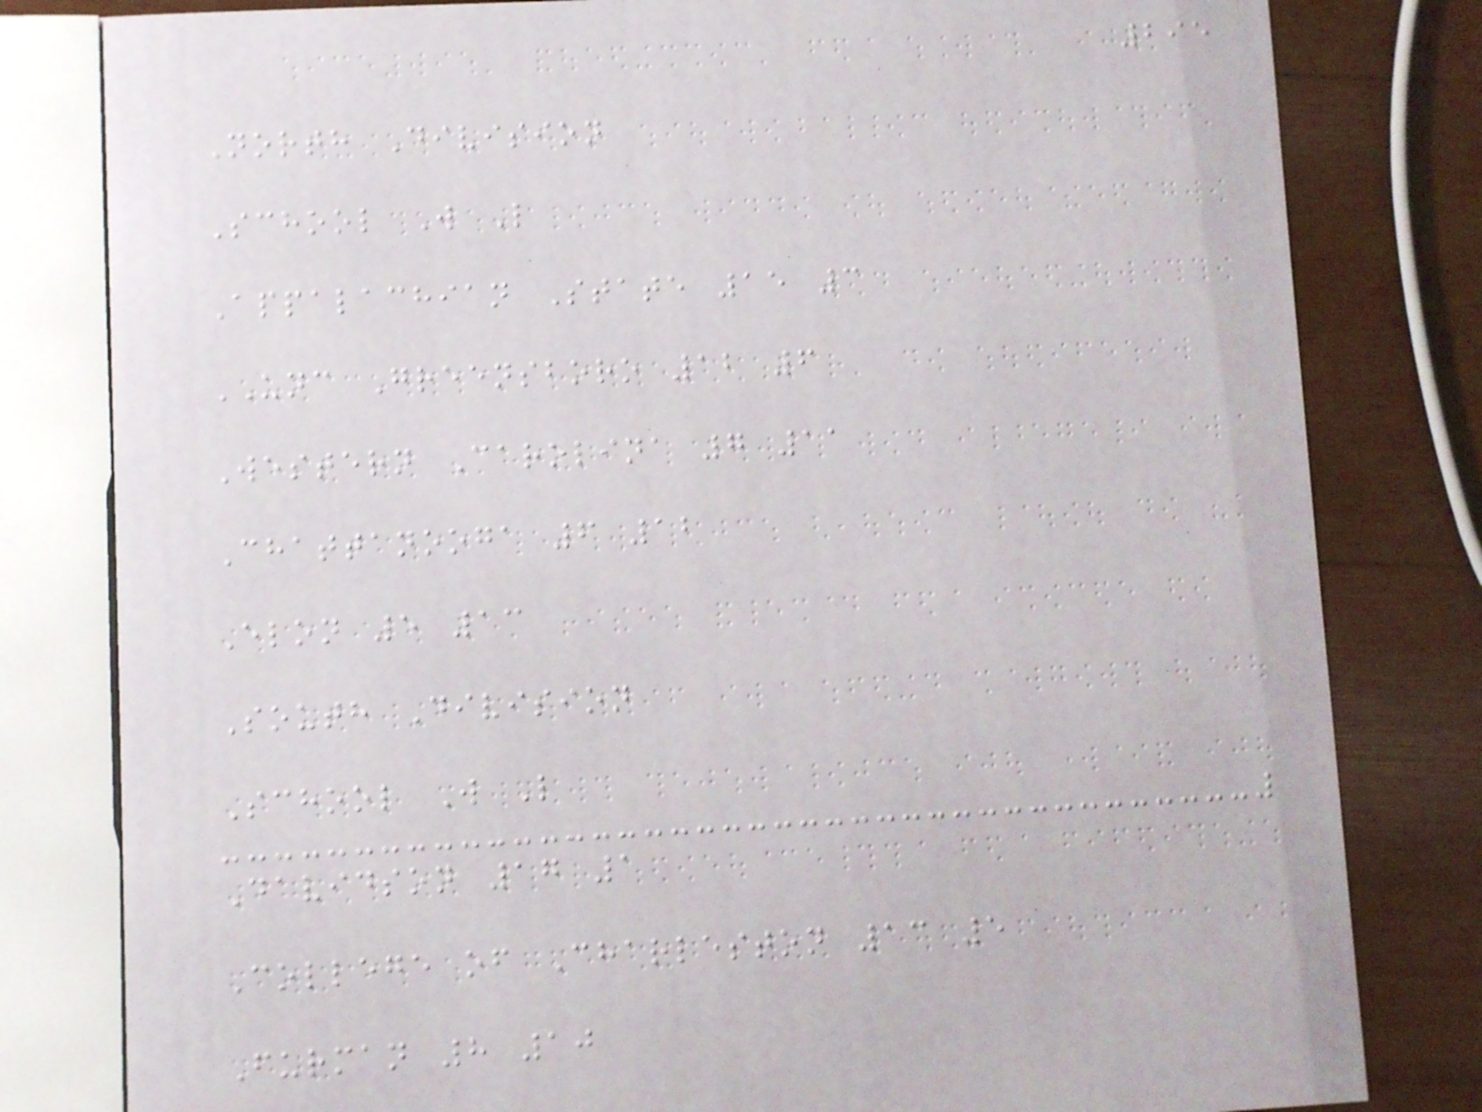295
North Division
School W L
Appalachian State 15 3
UNC Greensboro 12 6
Western Carolina 7 11
Chattanooga 6 12
Elon 5 13
South Division
School W L
Davidson 17 1
College of Charleston 13 5
Furman 8 10
